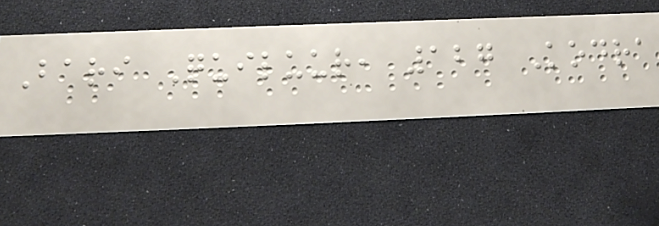Bari Quiluur, 127 Kodra
